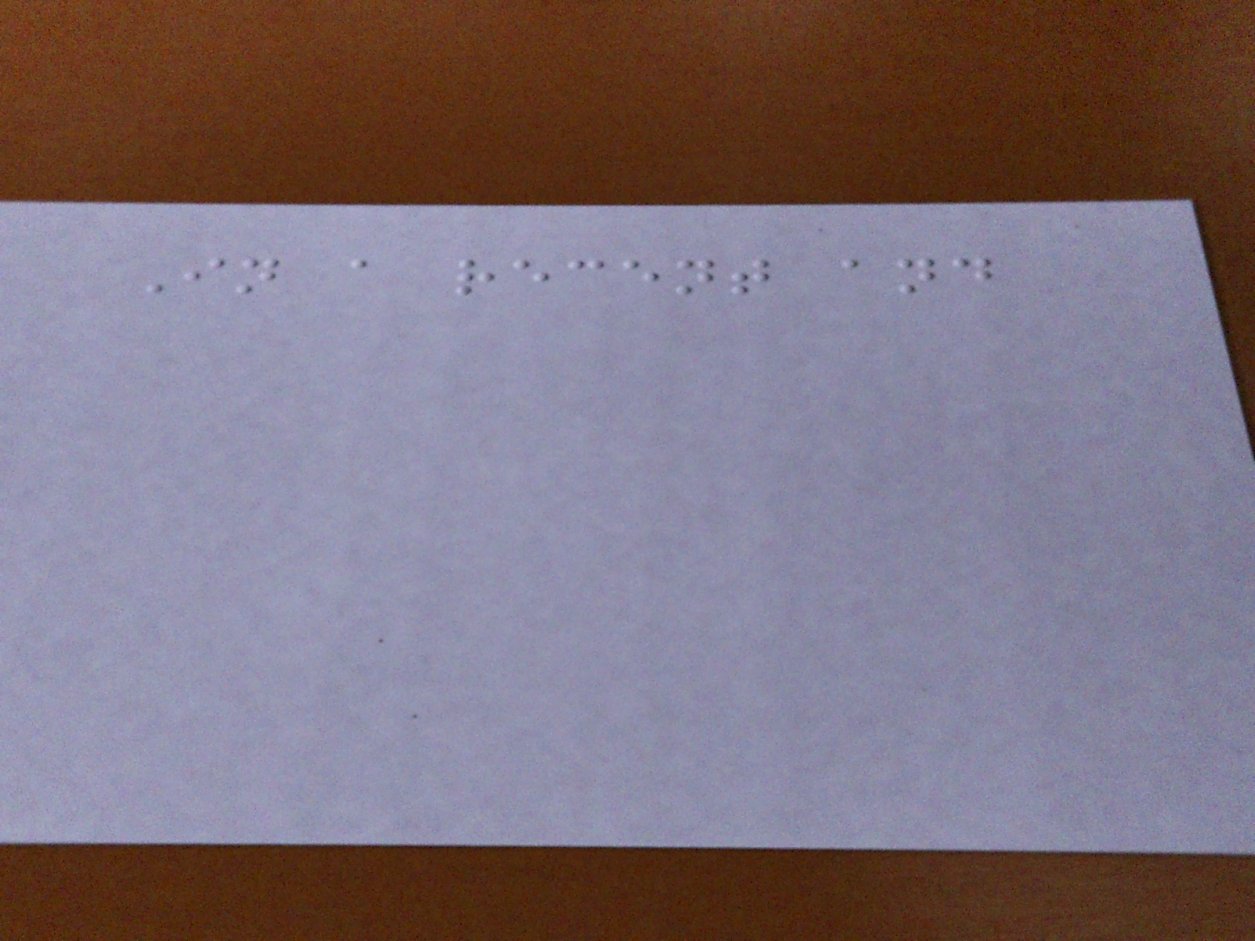In a recent and
